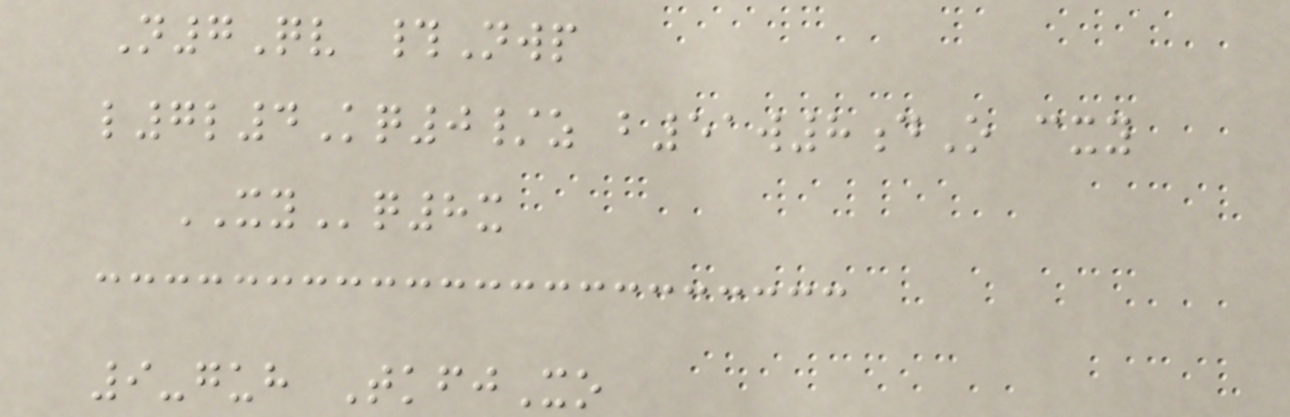N7Qv #Nwp
l7l4Kq0/z b51w8dO cxy
XYq8x
9-guh TkfjXo
